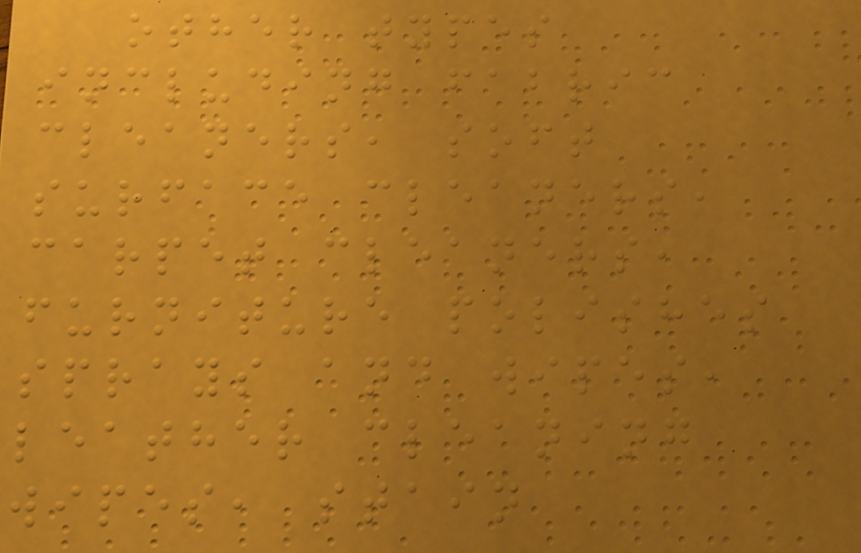other types
including fabric
cleaners, soft
surface cleaners,
carpet cleaners,
furniture polishes
sprays and wipes,
leather cleaning
wipes, stain
